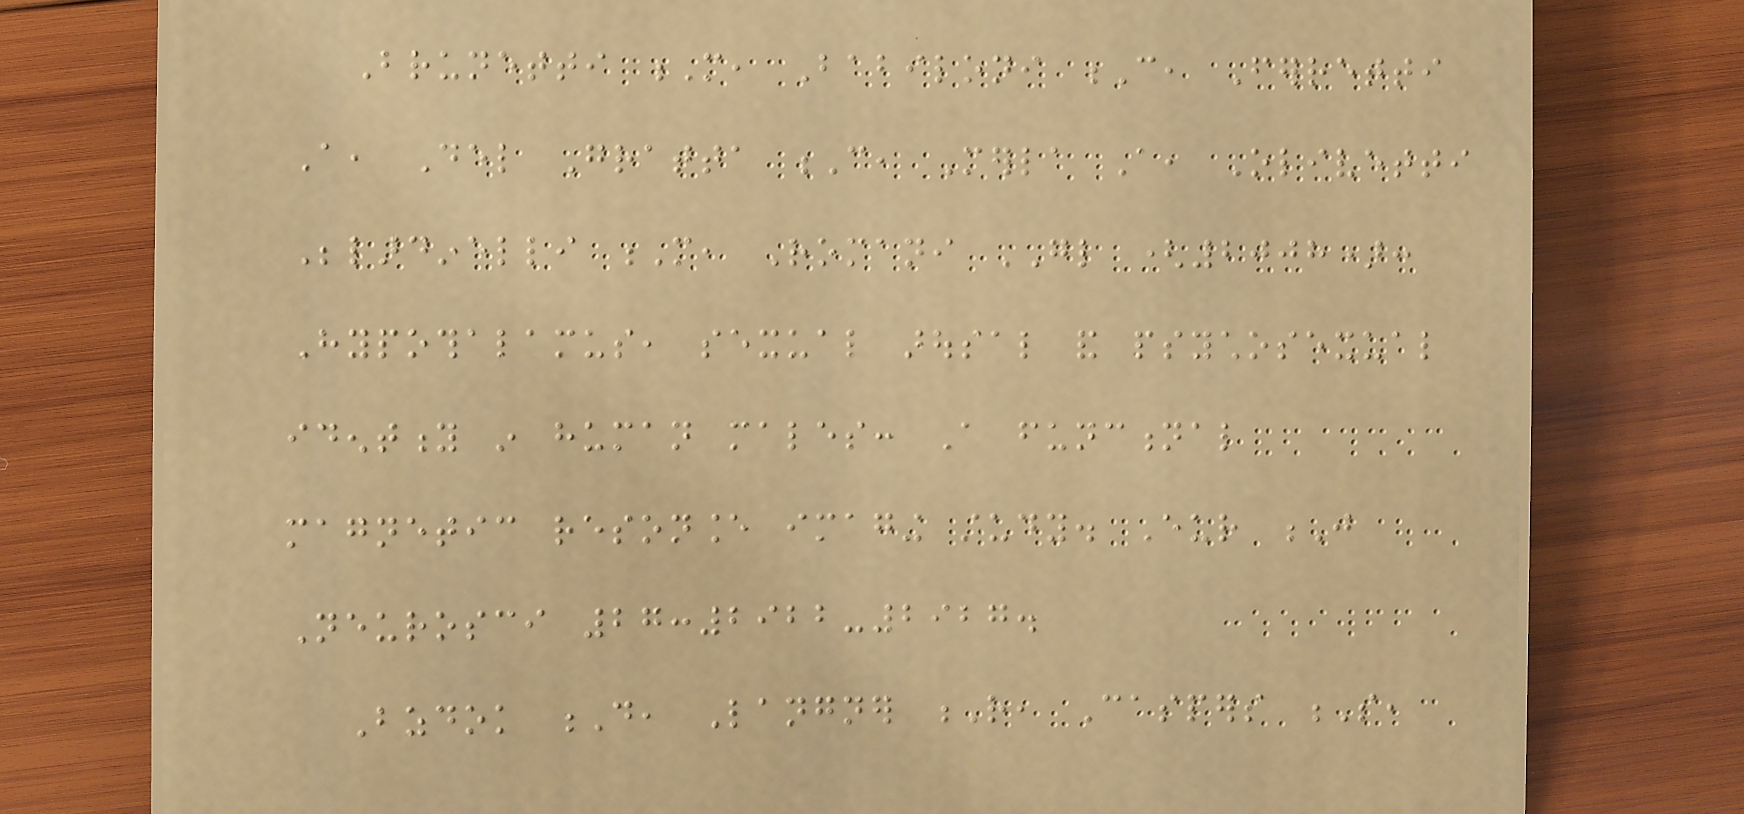Brunetti M, Babiloni C, Ferretti
A, Del Gratta C, Merla A, Olivetti
Belardinelli M, Romani GL (2008):
Hypothalamus, sexual arousal and psychosexual
identity in human males: A functional
magnetic resonance imaging study. Eur J
Neurosci 27:2922-2927.
Bzdok D, Langner R, Caspers S,
